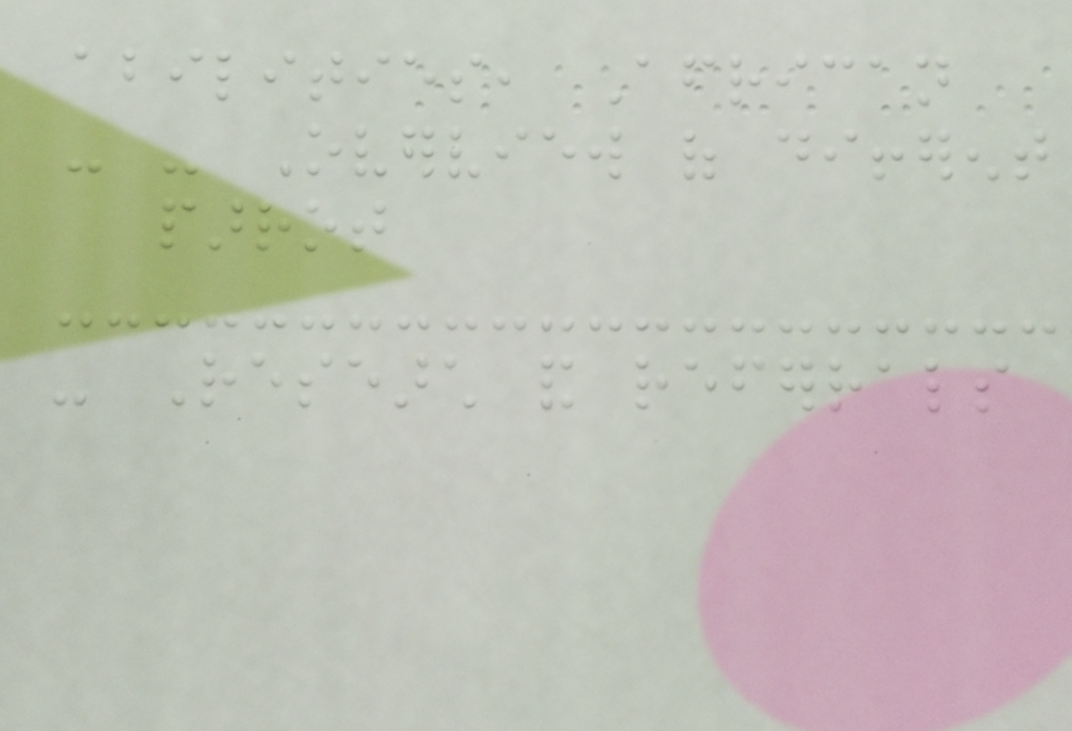abilities, African
- - Overview of different
parrot
- Research and referrals
